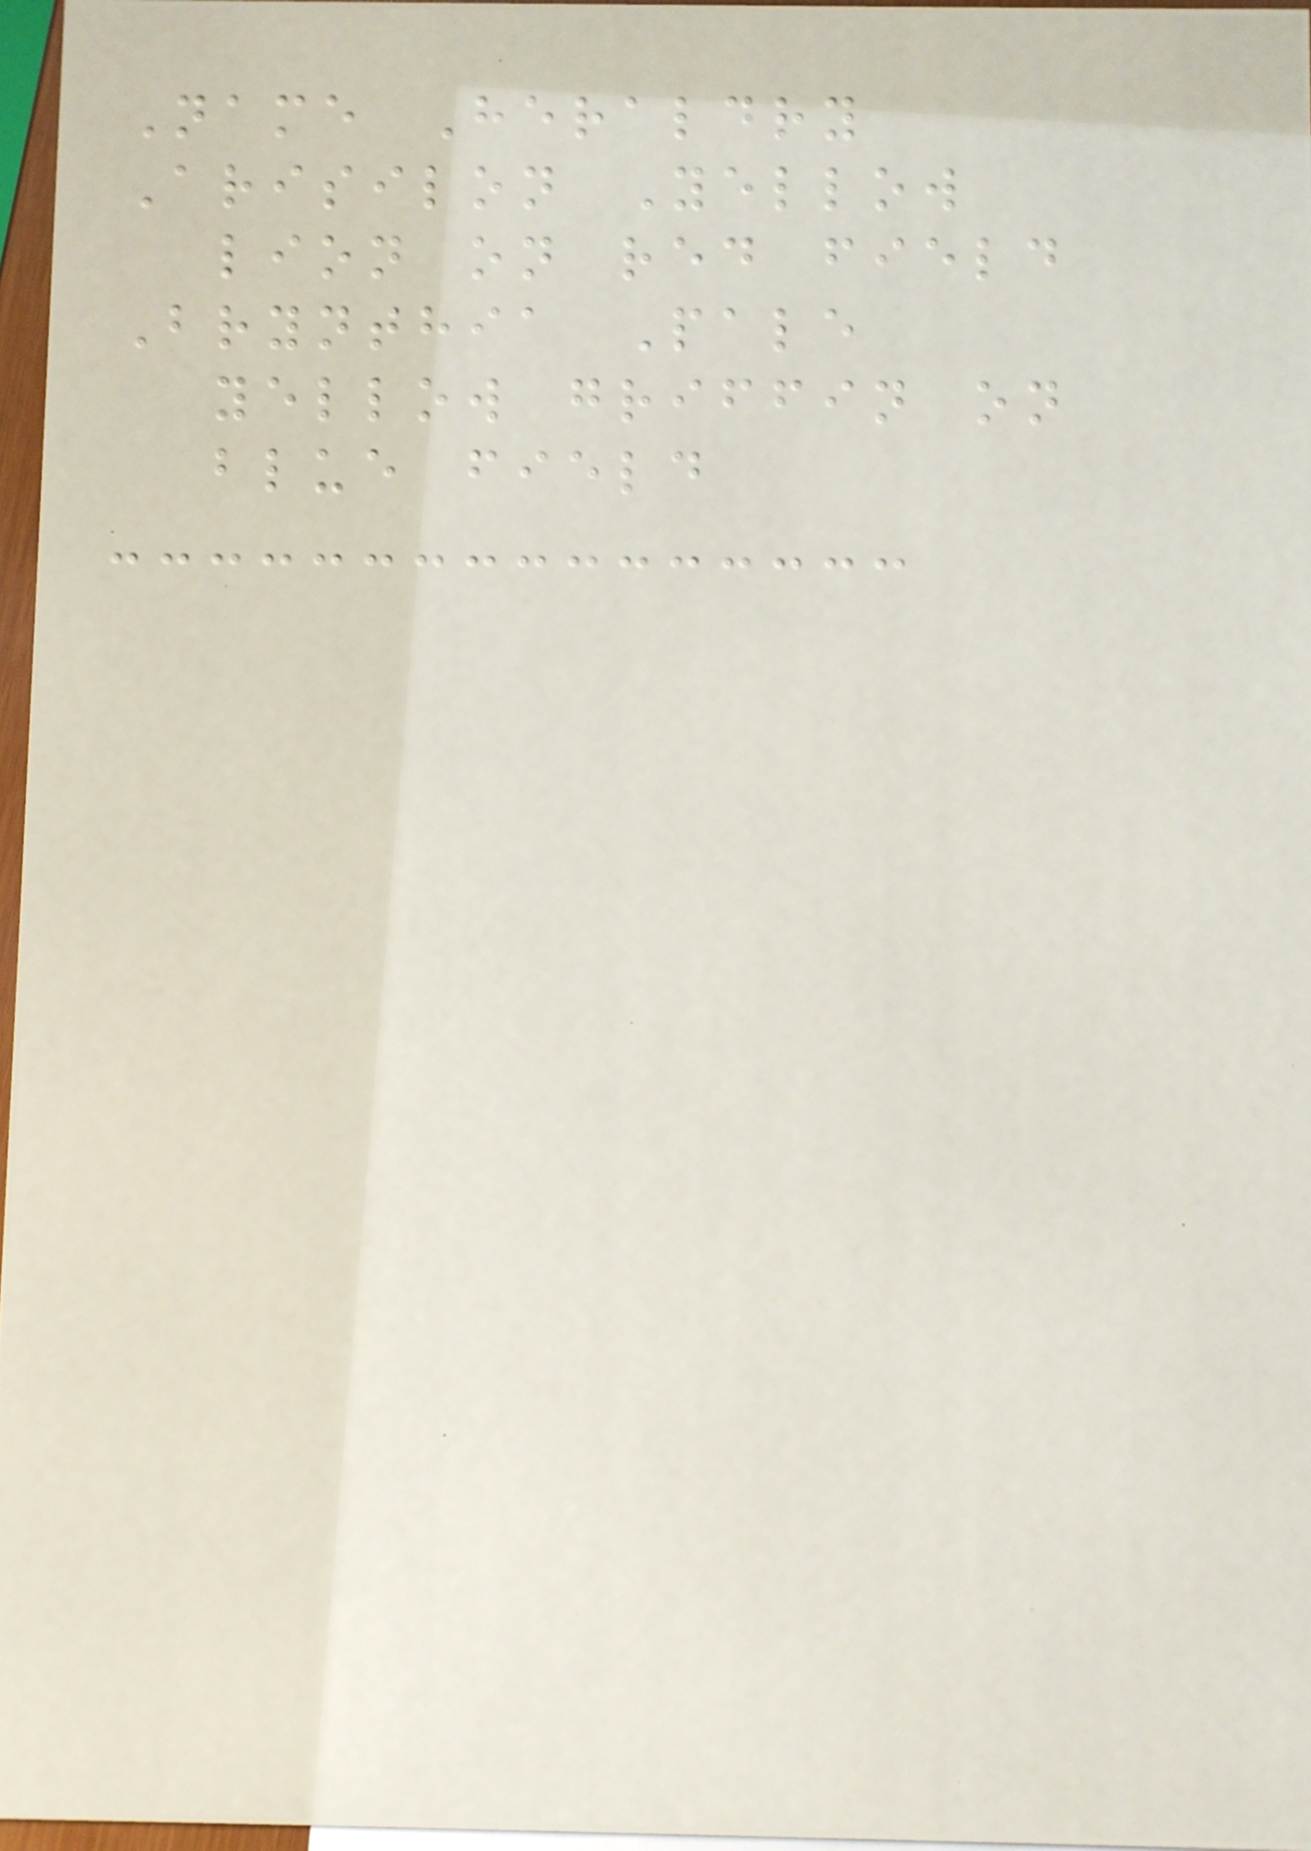Name Heraldry
Arisilon Yellow
lion on red field
Brynthia Pale
yellow griffin on
blue field
